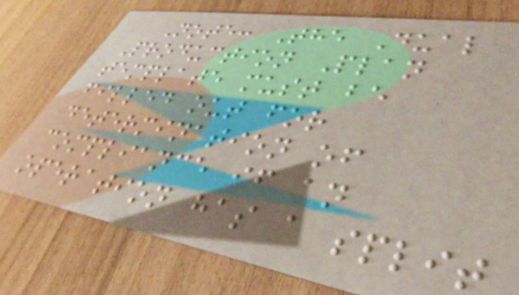Note: The Dual
Production Plan
template must be
filled out for
determination of
compliance if an
operation has a split
